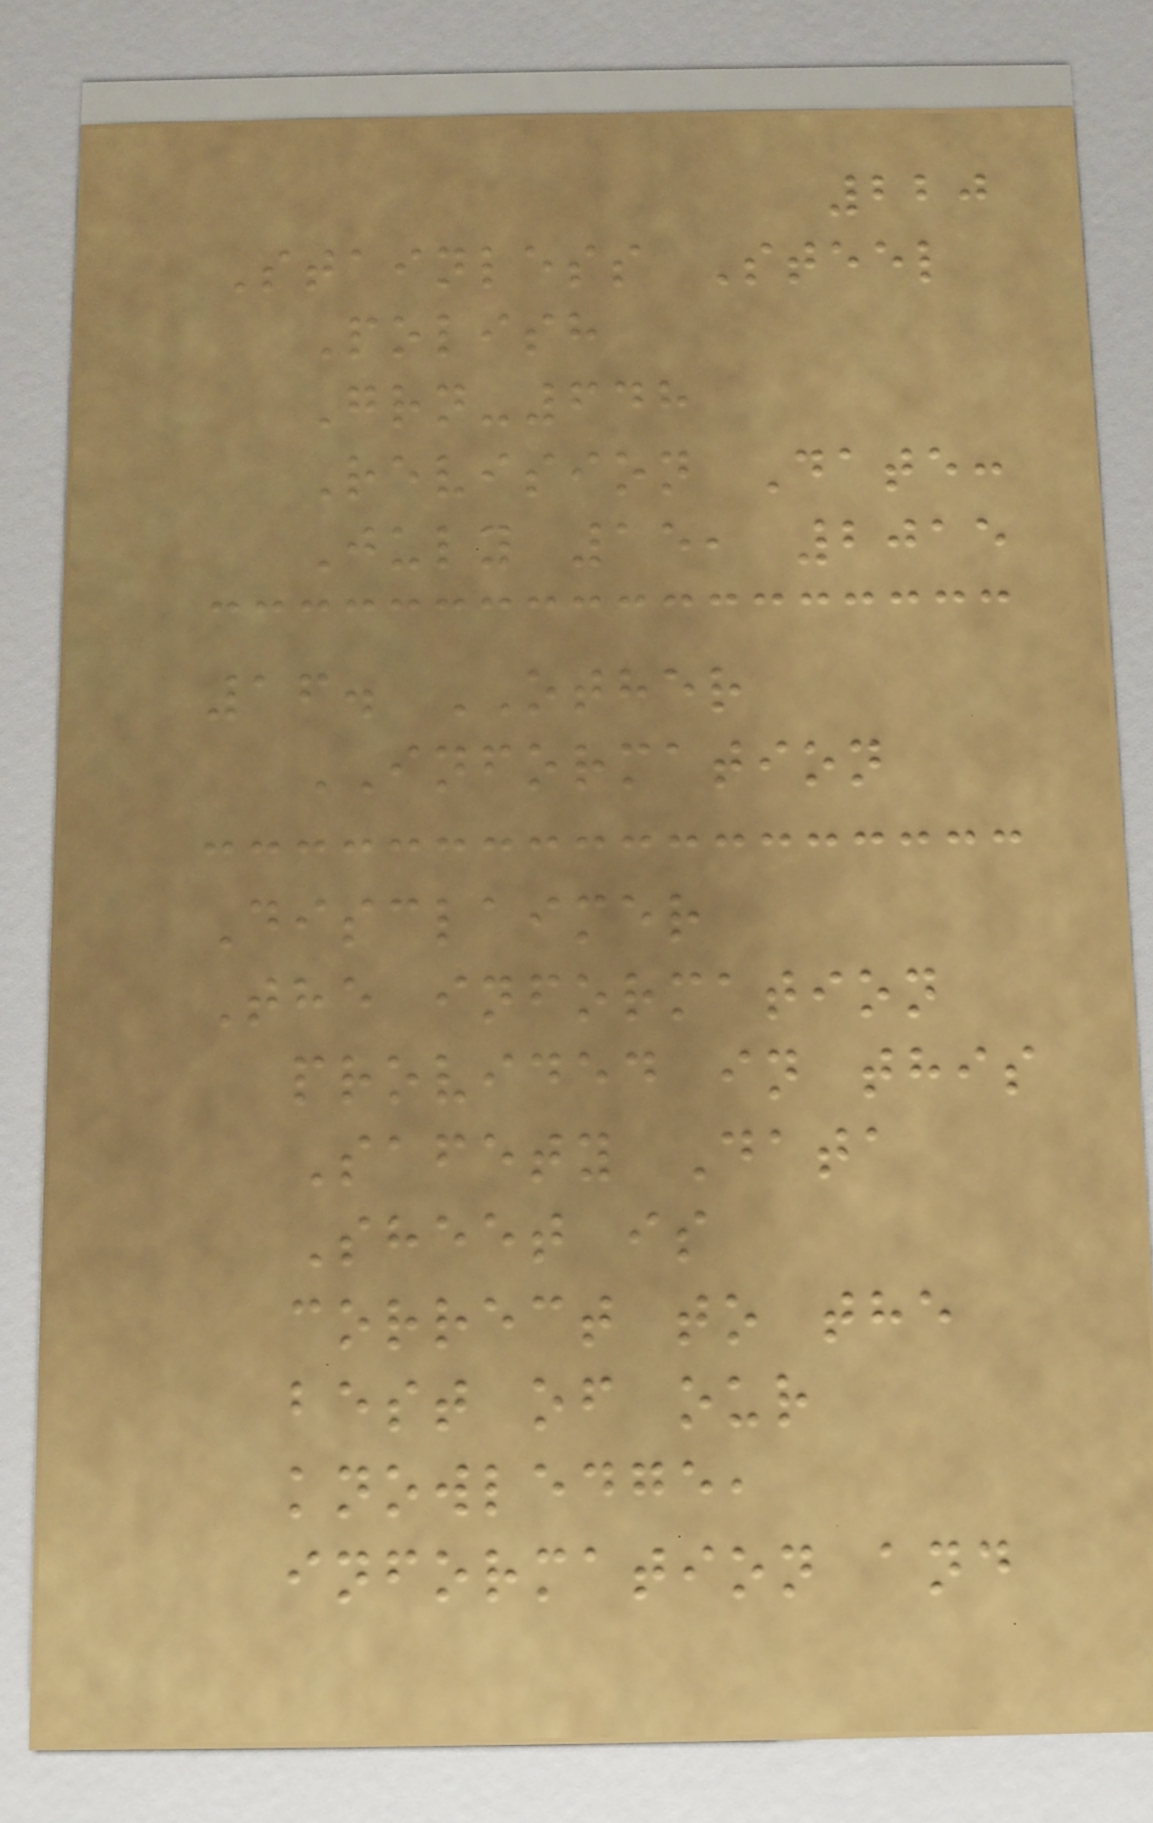220
Stainless Steel
Polish
Grn-648
Revision Date:
July 15, 2015
16. OTHER
INFORMATION
Disclaimer
The information
provided in this
Safety Data
Sheet is
correct to the
best of our
knowledge,
information and
